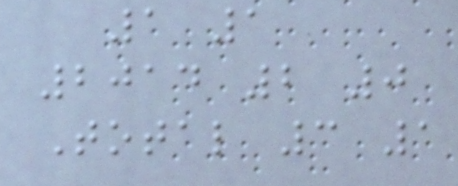1 1
2014 2 0
Total 3 1
